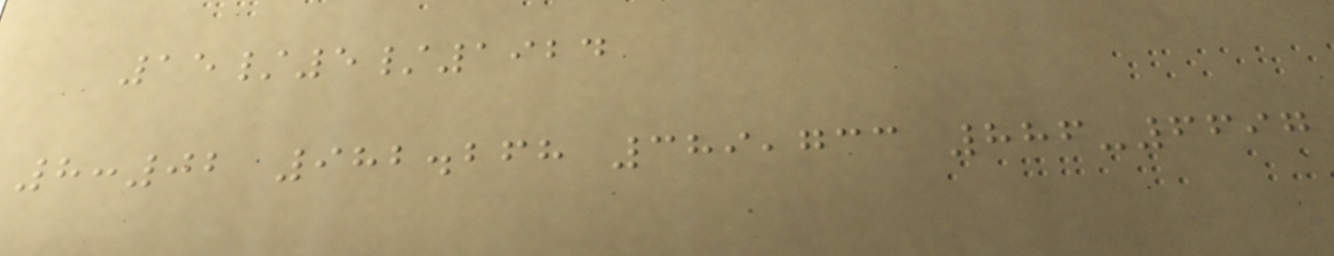15/5/1924
8:02 982.268 389,733 886-6697
